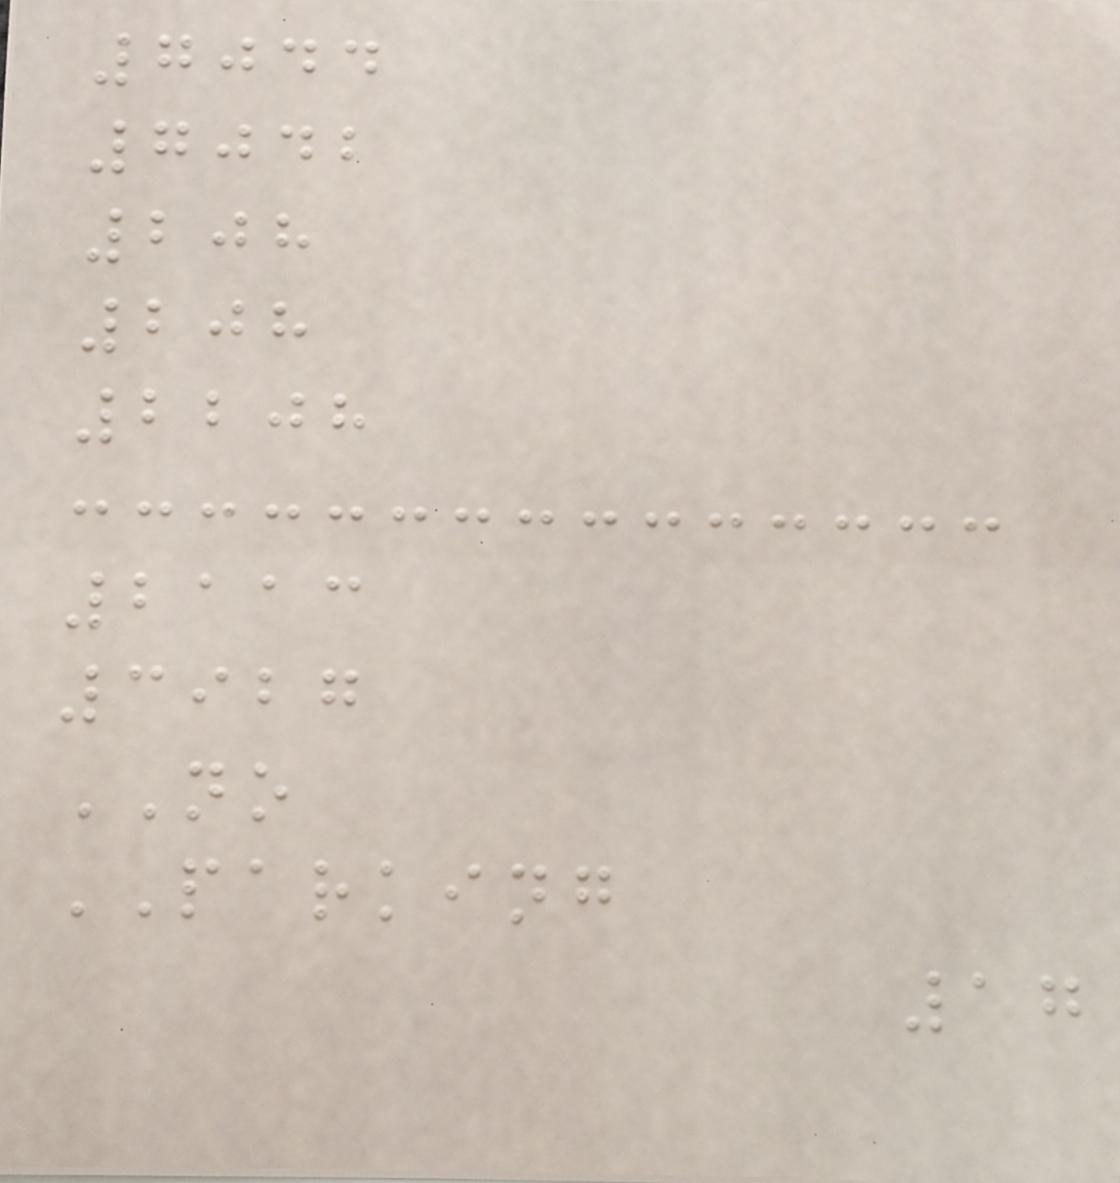7044
7042
208
208
2208
2113
3927
NO
PARKING
17
